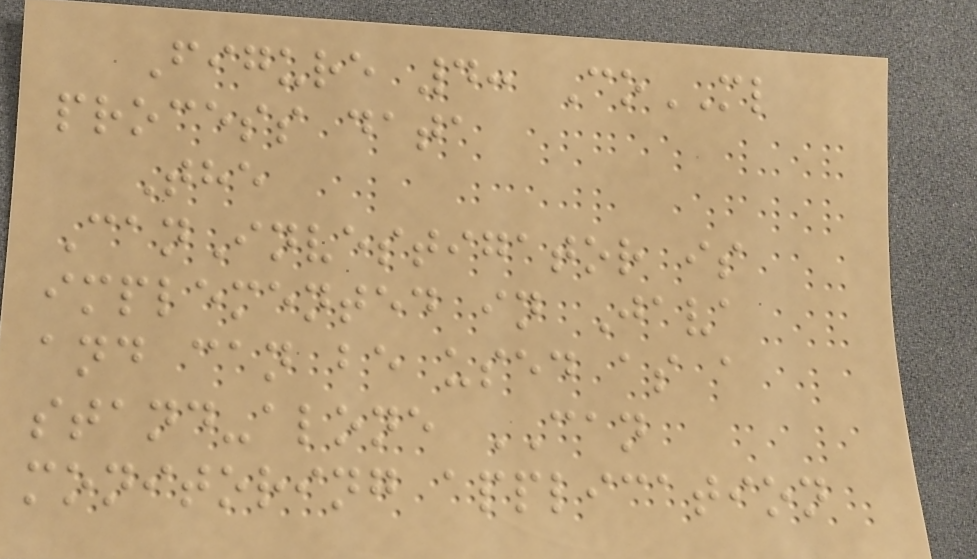Figure 4: CoML
process data
The
CanInvestigator is
implemented in Java
and can be used as a
stand-alone CAN
monitoring application
